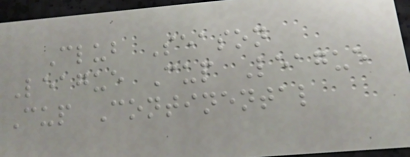Club Season
League Cup League
Cup Continental
